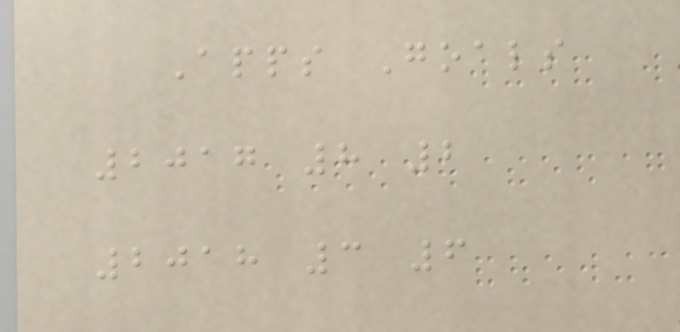Apps Goals
2017 8 2
2018 3 6
